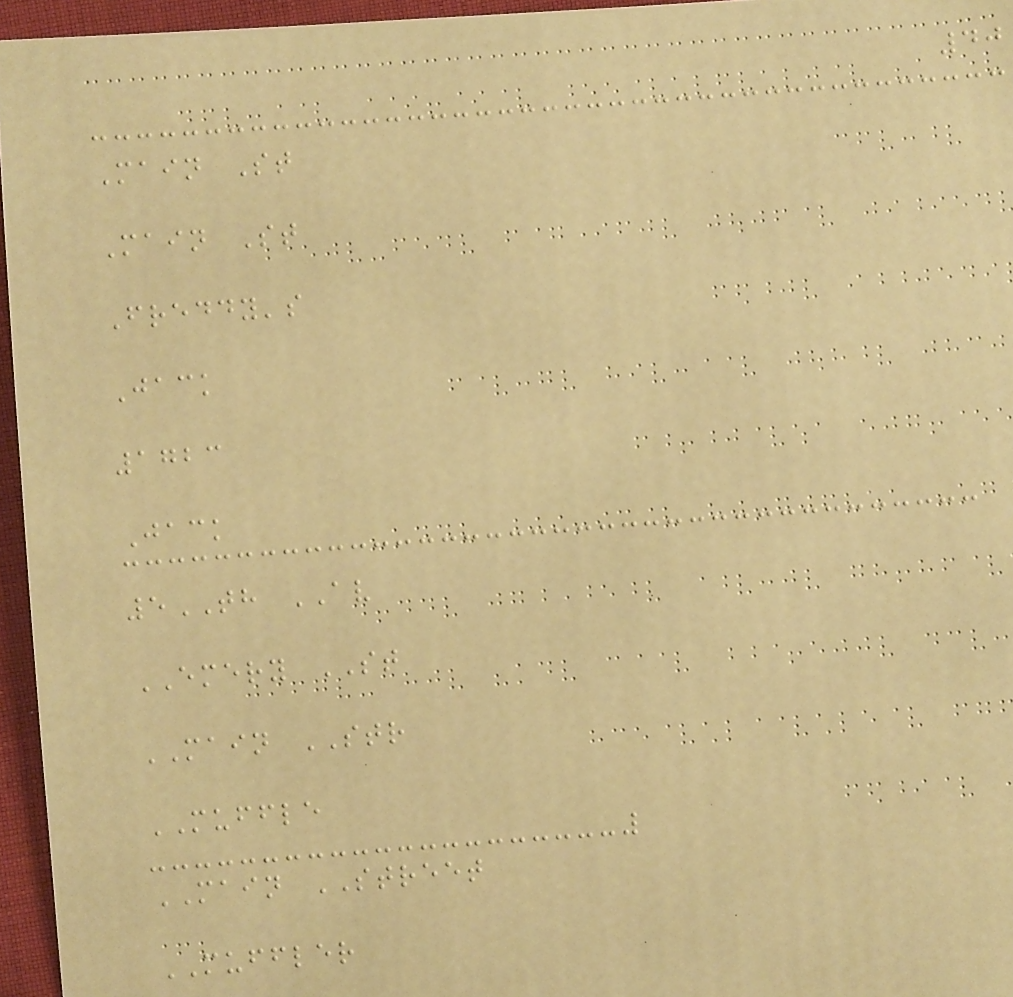40
Main St
Main St
Freddy's
Jack
1723
Jack
5TH AV
EMERY ST
MAIN STR
MUFFLE
MAIN STREET
MUFFLER
